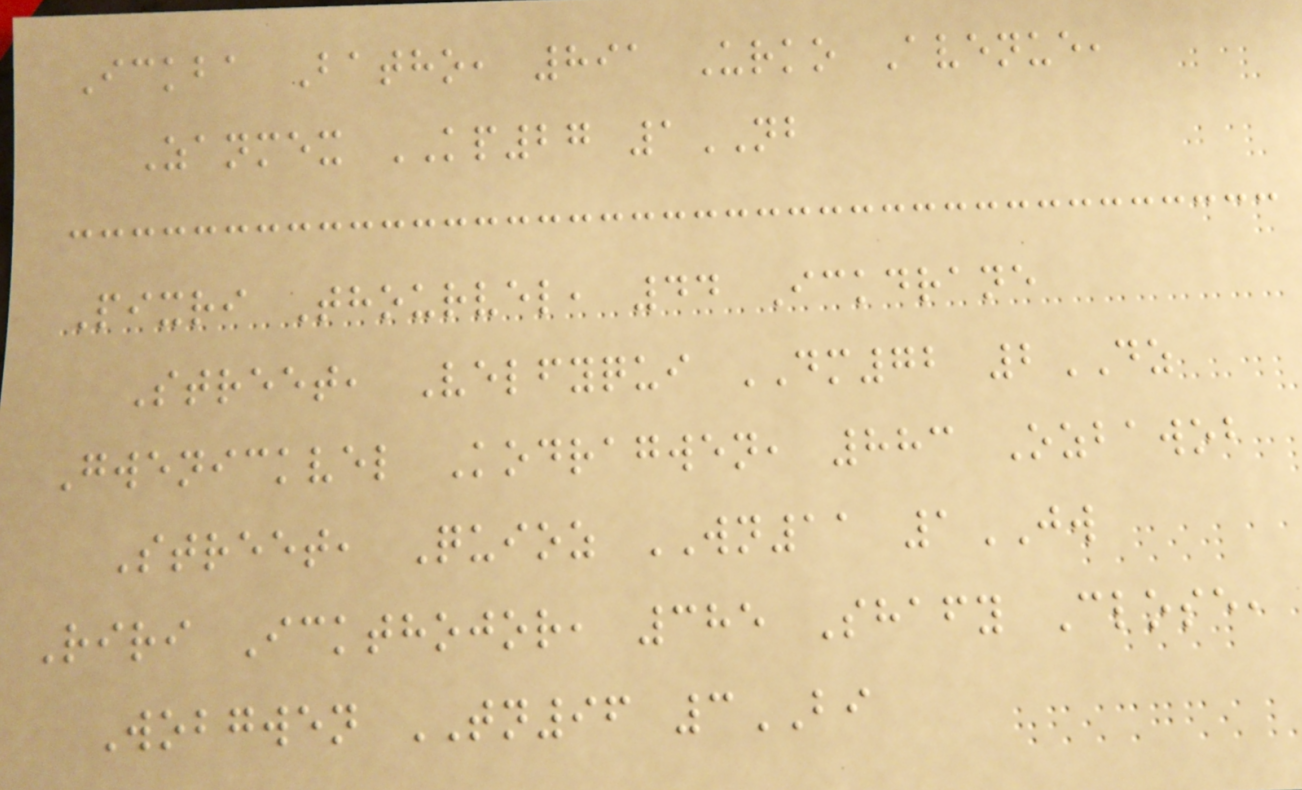Ickba Batho, 891 Urko Avenue,
Zanmex KP27 1NB
Pixri Thourvel, 44 Ickdrane
Street, Velfyqui DM72 2DZ
Gwenickvel Kodragwen, 883 Ozbawob
Street, Quioz WN11 1JW
Riri Ickthojor, 385 Shafy Close,
Wobgwen TN96 3BI
